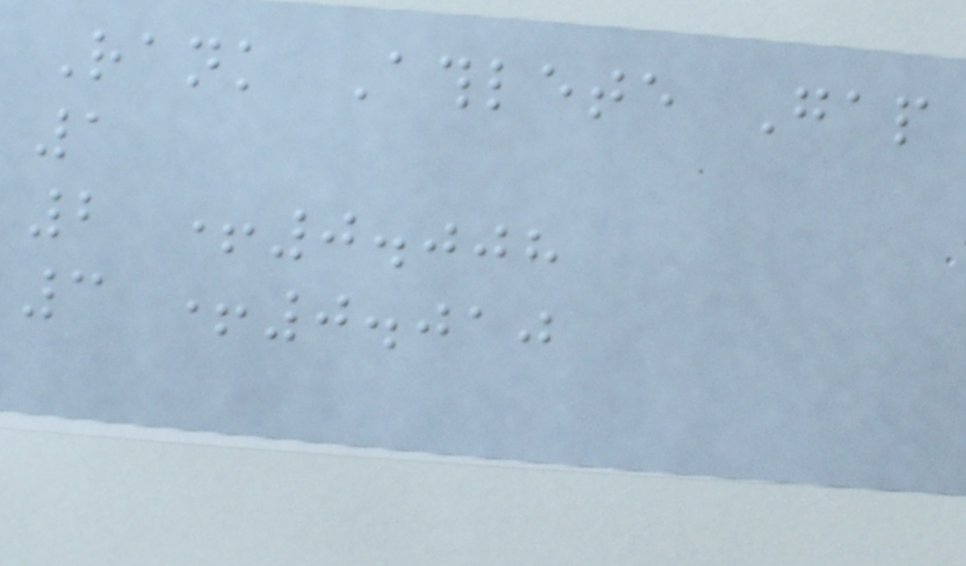Rank Athlete Gap
1
2 +0.008
3 +0.010
